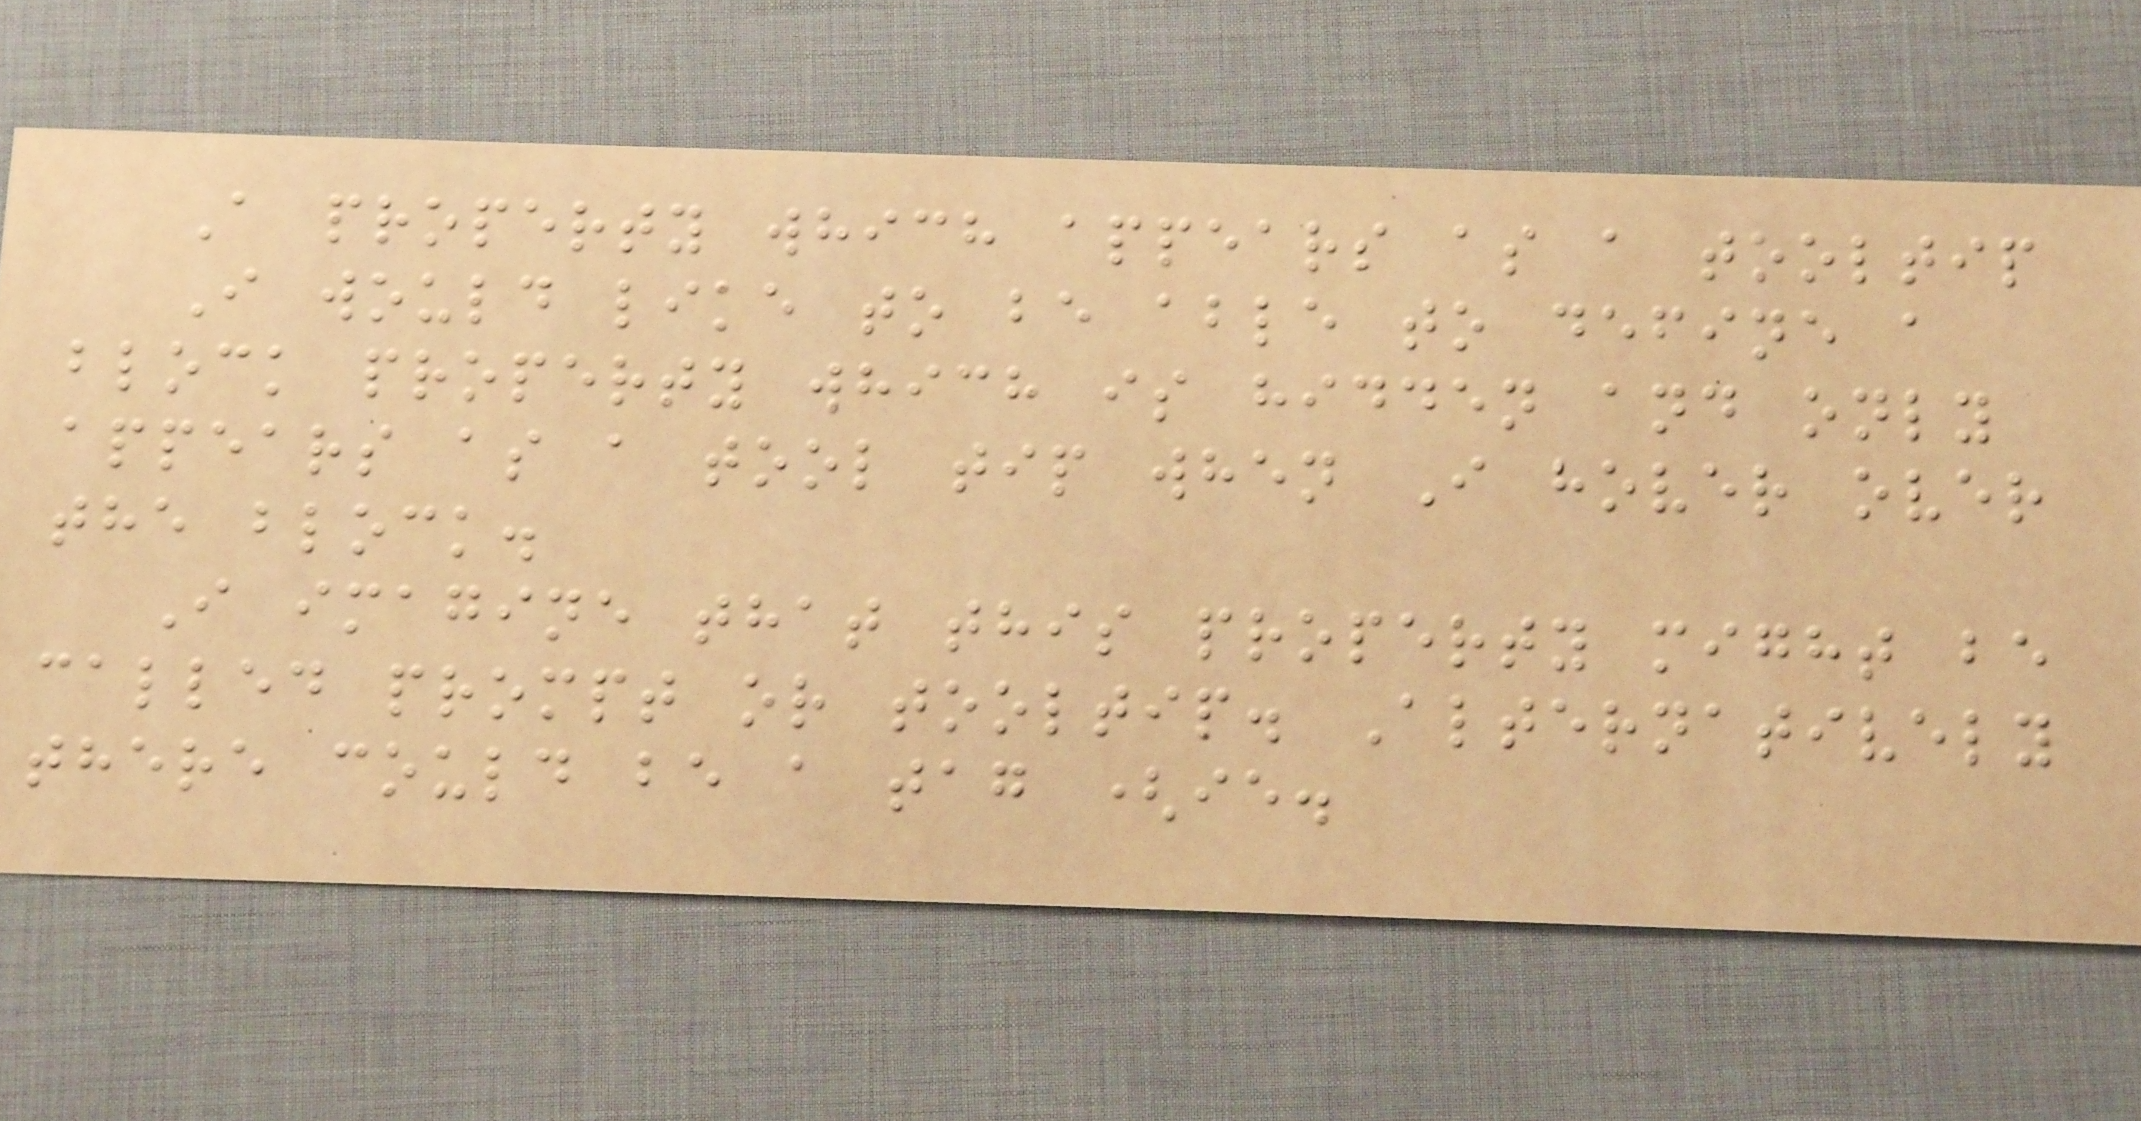A property which appears as a tooltip
I would like to be able to define a
block property which is hidden and only
appears as a tool tip when I hover over
the block.
I imagine that this property might be
called prompt or tooltip. Alternatively
there could be a tag (ie.
